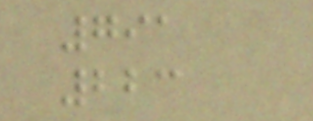791
223
